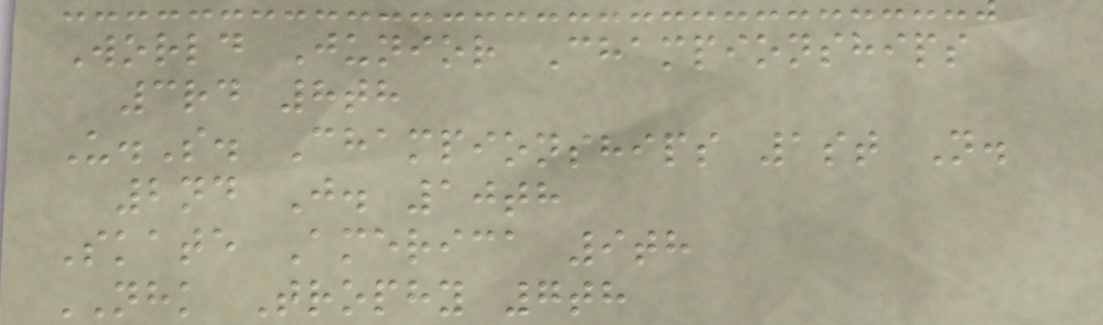World Junior Championships
3rd 8th
U.S. Championships 1st N.
2nd J. 10th
Skate America 9th
NHK Trophy 7th
